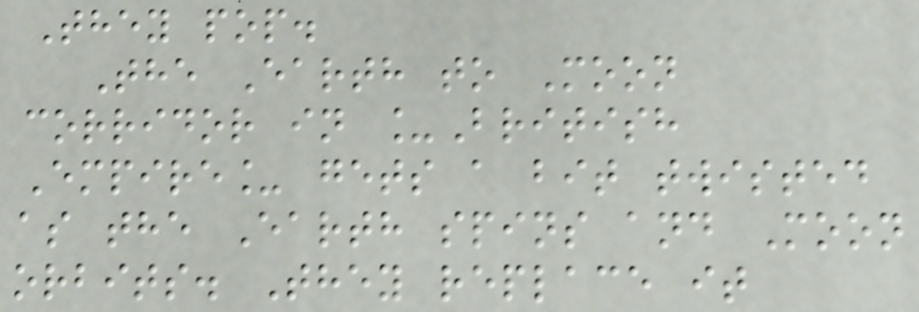They pop.
The Earth to Moon
corridor in _British
Empire_ gets a bit twisted
as the Earth spins and Moon
orbits. They replace it
